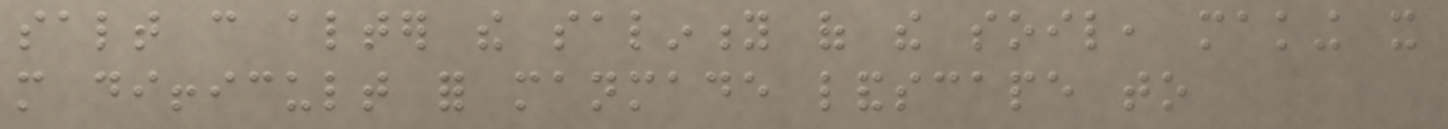salt can alter the salinity of the soil, making it
more difficult for manmade landscape to
